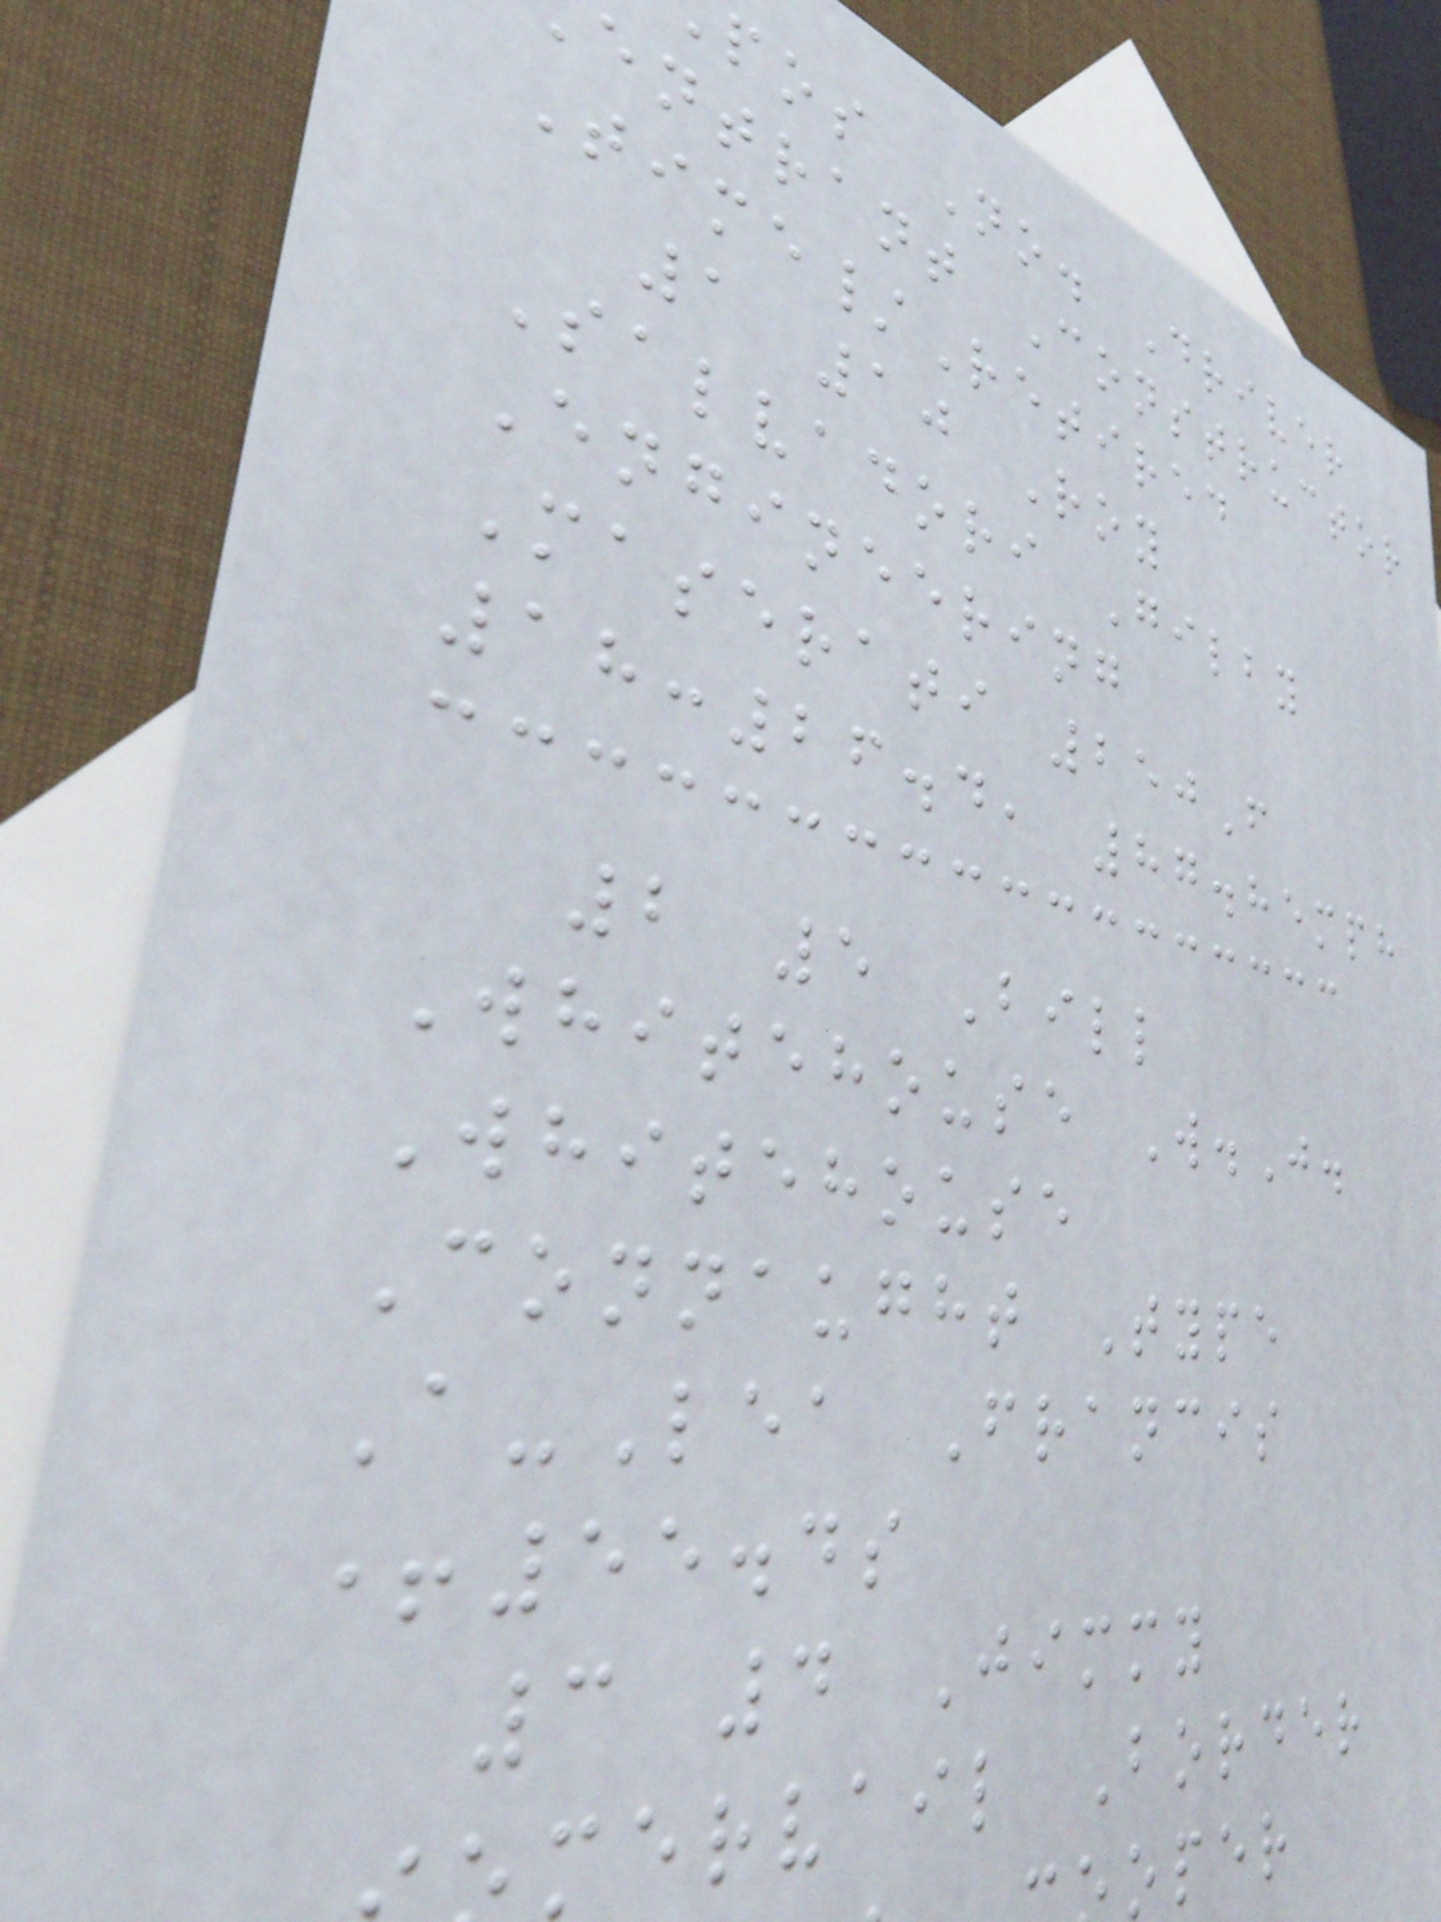pos No. Driver
entrant Constructor
Time/Retired
1 10 Roy
Salvadori Gilby
Engineering
Maserati 250F
18:26.4, 87.85mph
2 5 Bill
Whitehouse W.J.
Whitehouse
Connaught Type
A-Lea Francis
+55.4s
3 4 Jimmy
mervail Border
oper
